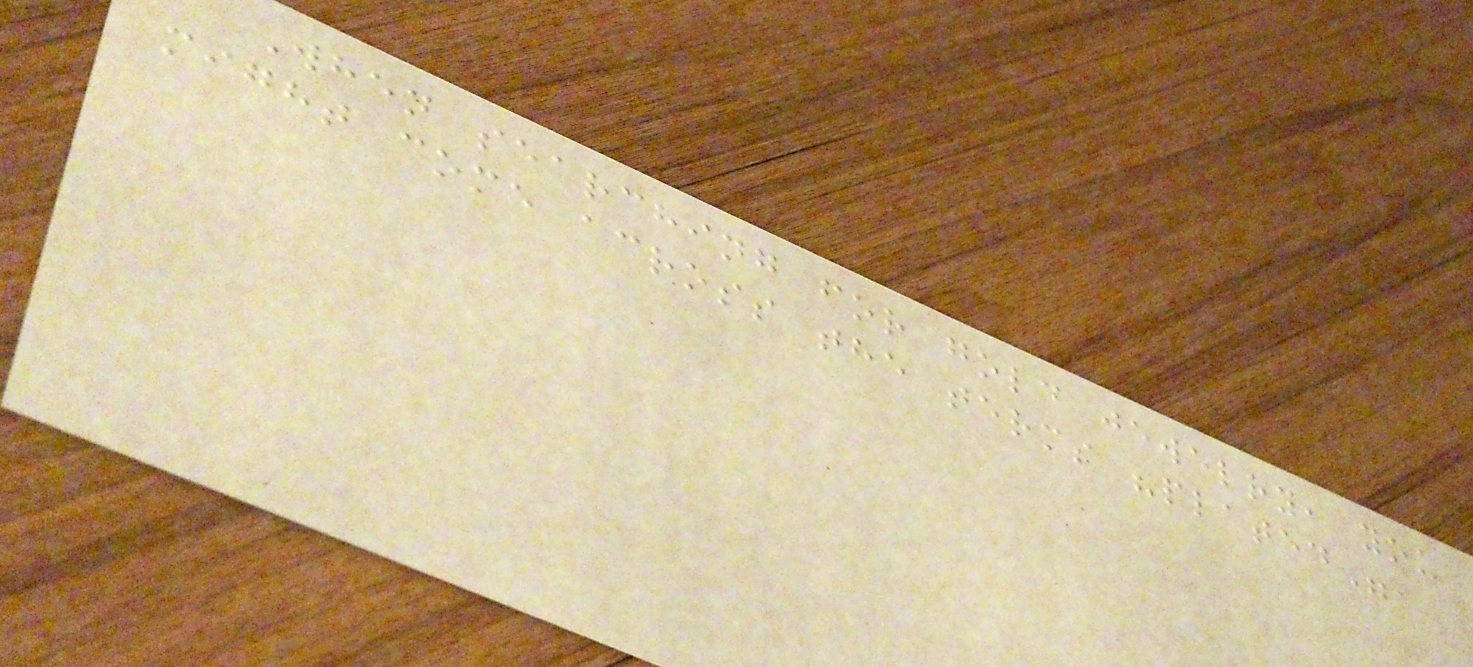When searching for gold jewelry, you
might come across the terms "plated",
